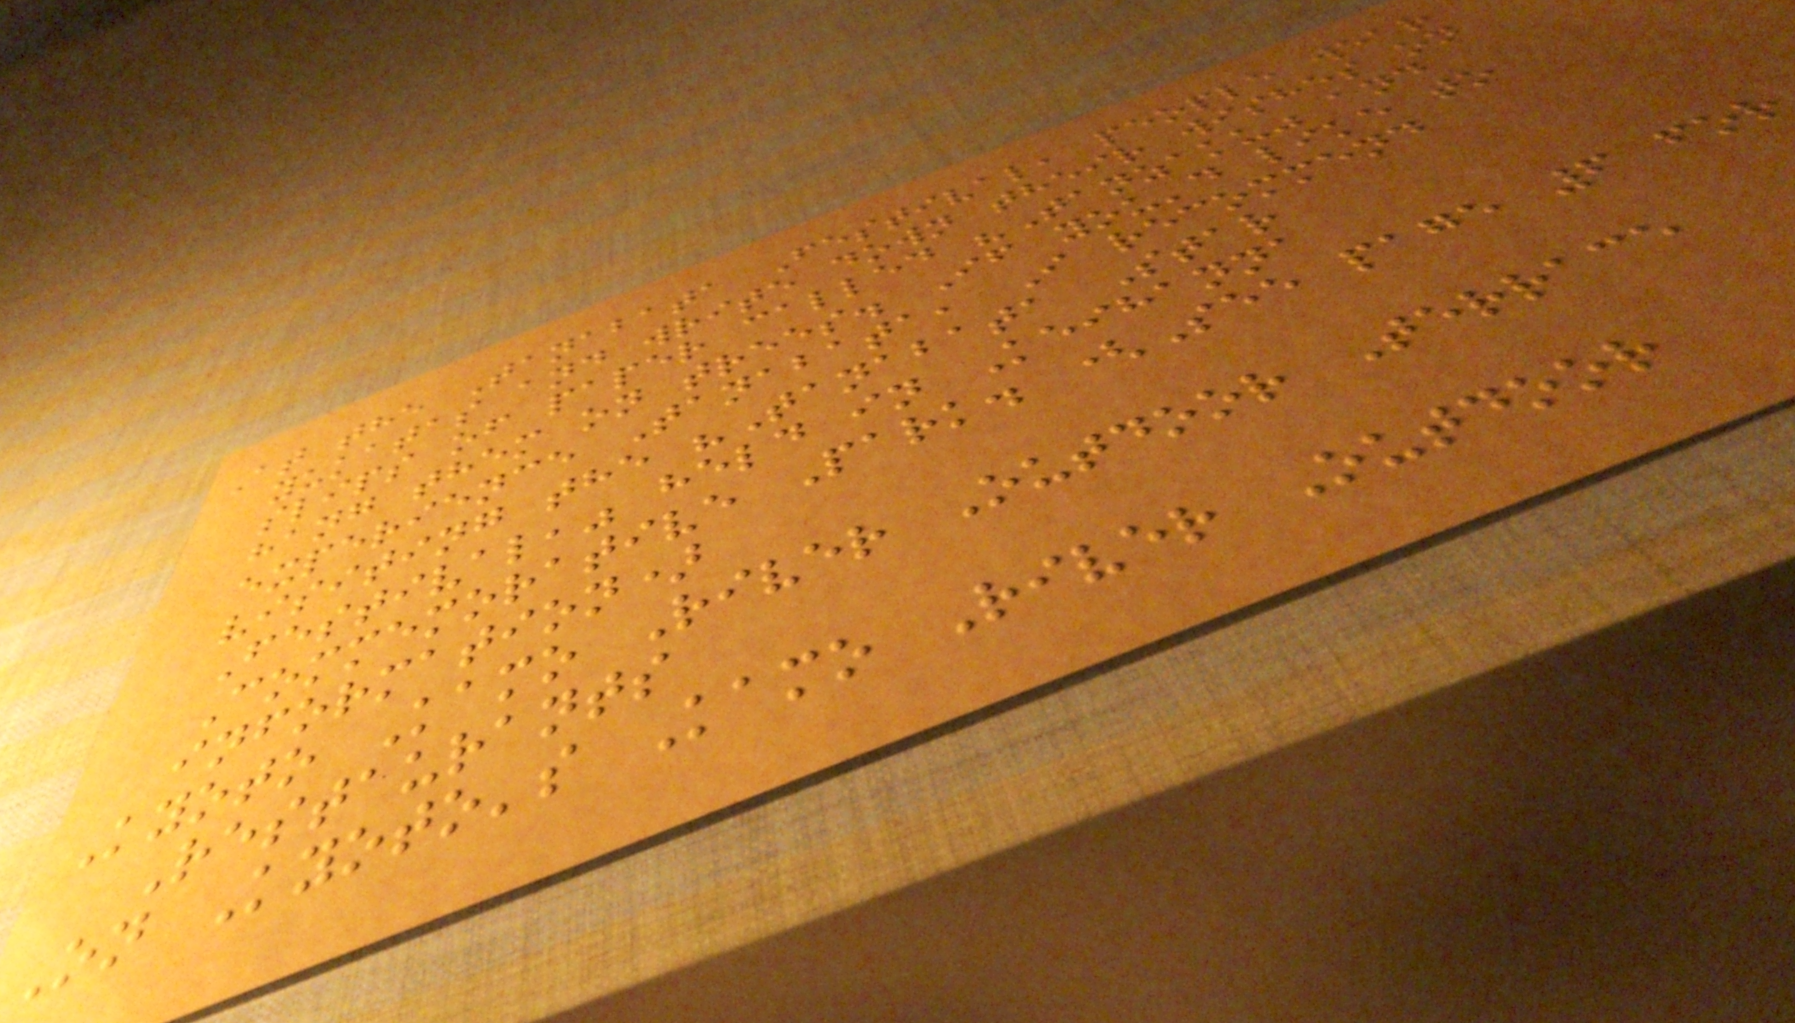At the Tanabata Festival, people wear
yukatas and write down their wishes on
slips of paper called "Tanzaku" and
hang them on trees. If you'd like to
experience Tanabata, I recommend
visiting the "Tanabata Star
Festival," held in Keihanna
Commemorative Park. (See page 6 for
information)
Kyoto Kamo River Outdoor Terrace
Restaurants
On Kyoto's Kamo River Outdoor
